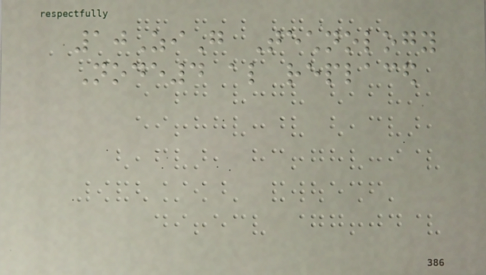10ZiG Technology
Node4 also replaced
